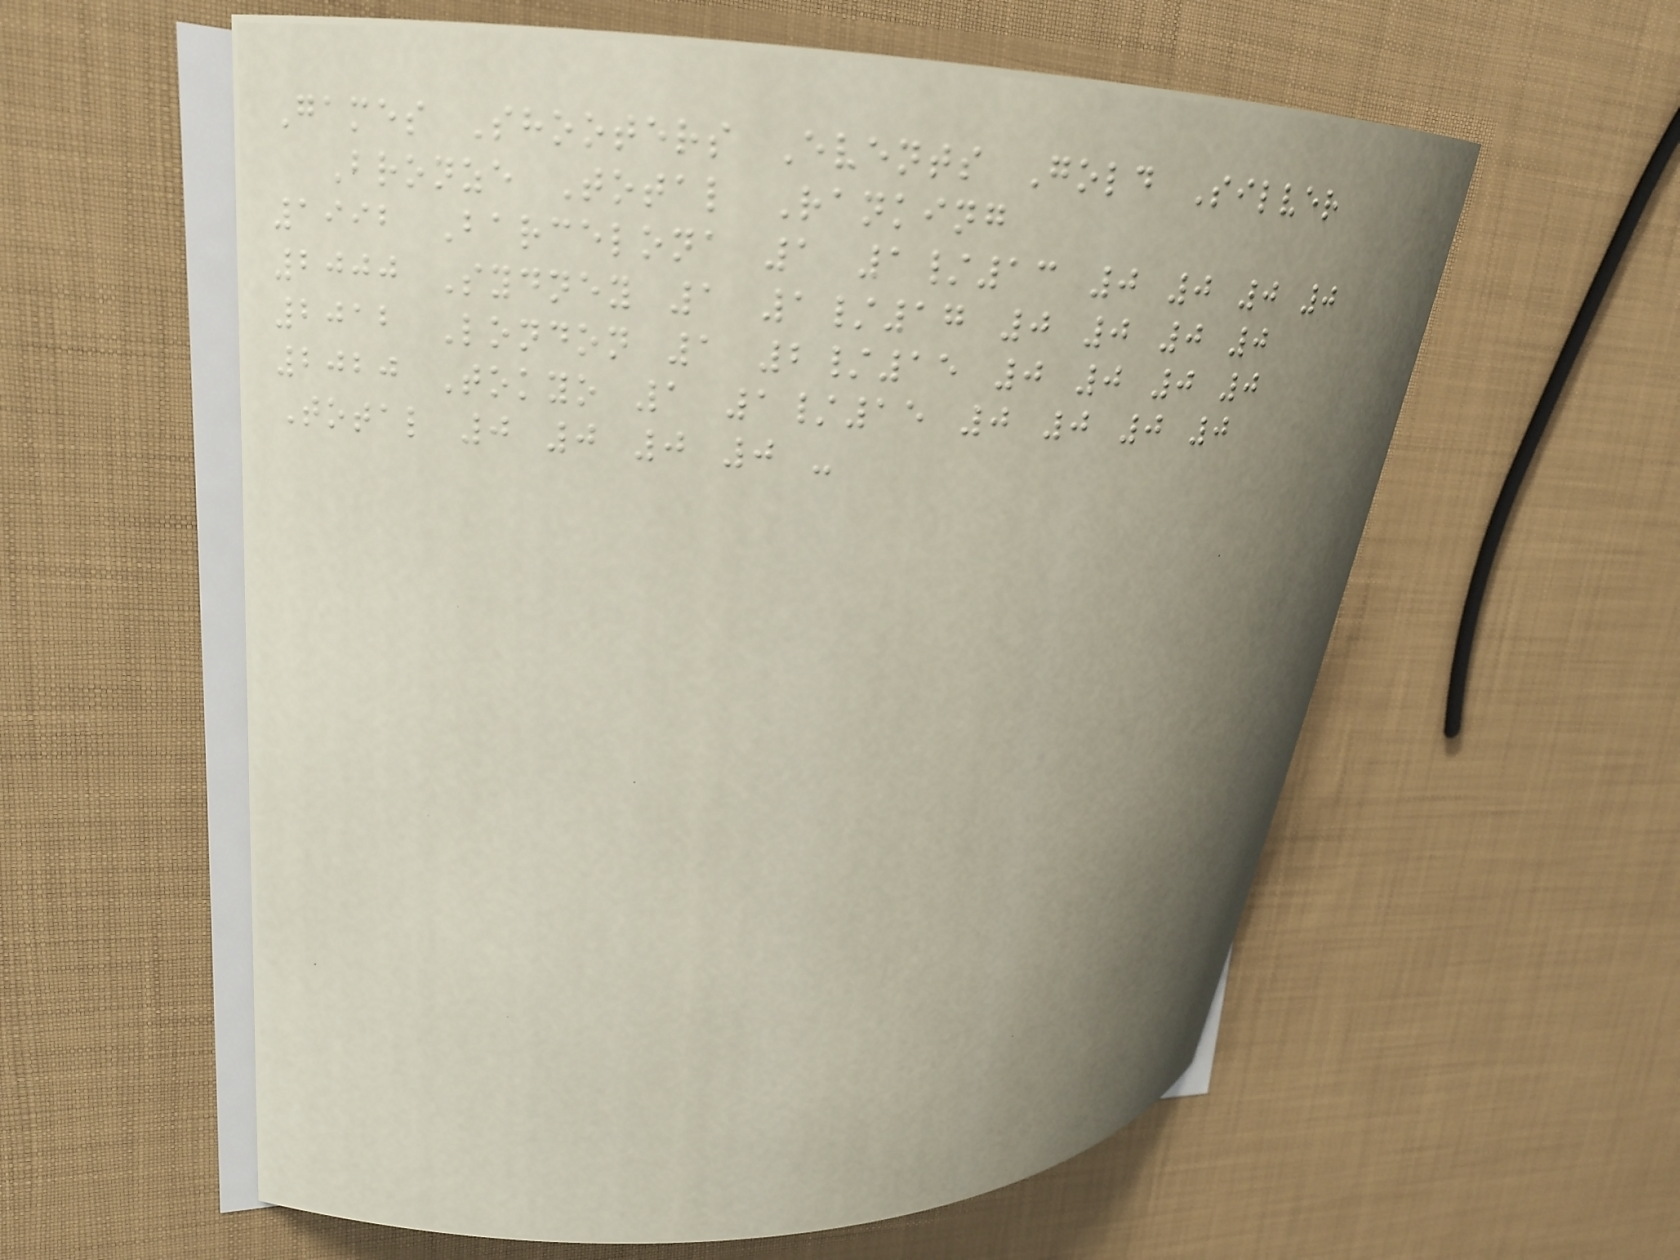Games Shooters Events Gold Silver
Bronze Total Ranking
1992 Barcelona 1 1/13 0 0 0 0
2000 Sydney 1 1/17 0 0 0 0
2012 London 1 2/15 0 0 0 0
2020 Tokyo 1 1/15 0 0 0 0
Total 0 0 0 0 -
